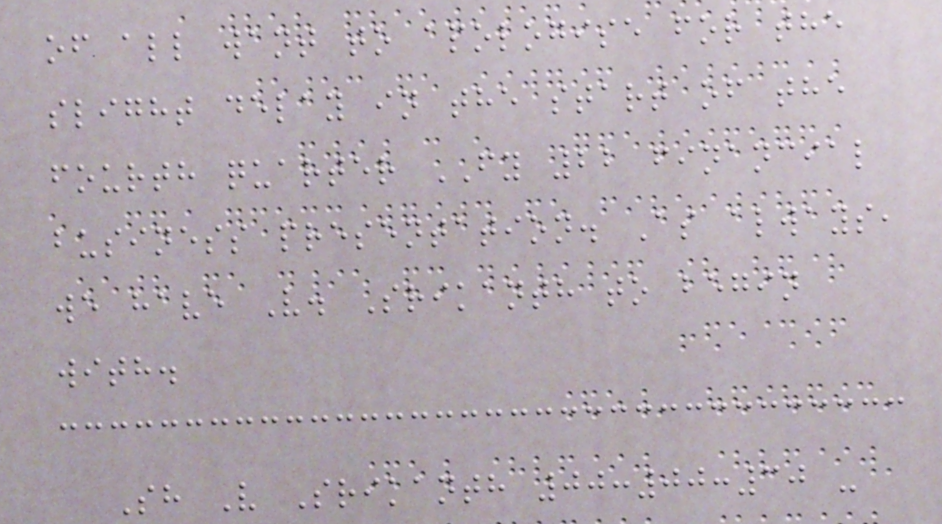of all want to apologise for the
slight delay in the start of the
fourth quarter FY 22 financial
business presentation. As always,
we have V. Srikanth to begin
with.
Sh V Srikanth 00:00:30 -
